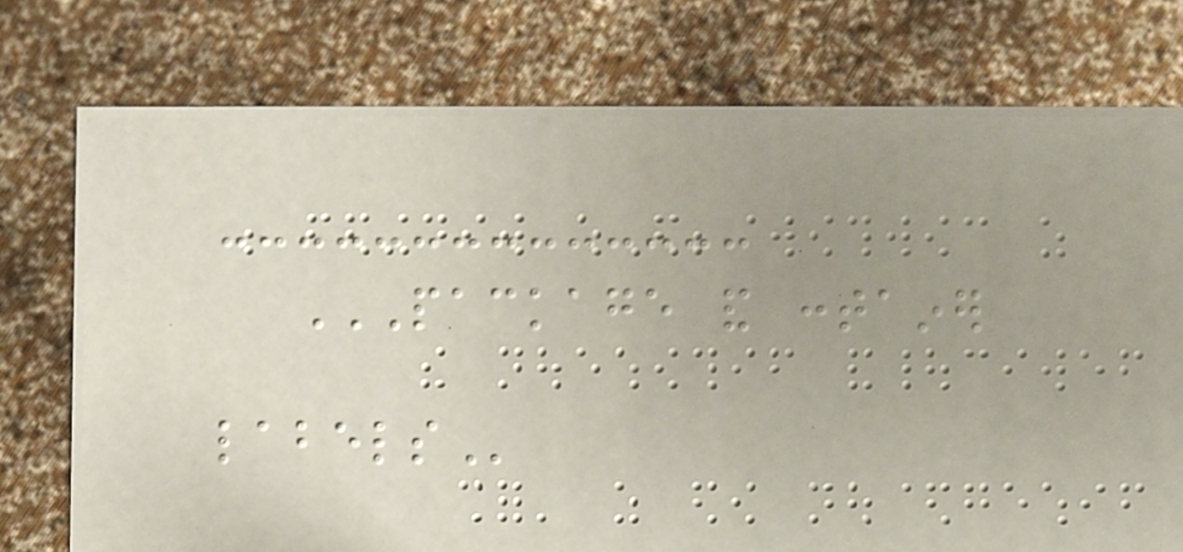PACKAGE AND CONTAINER
LABELS
